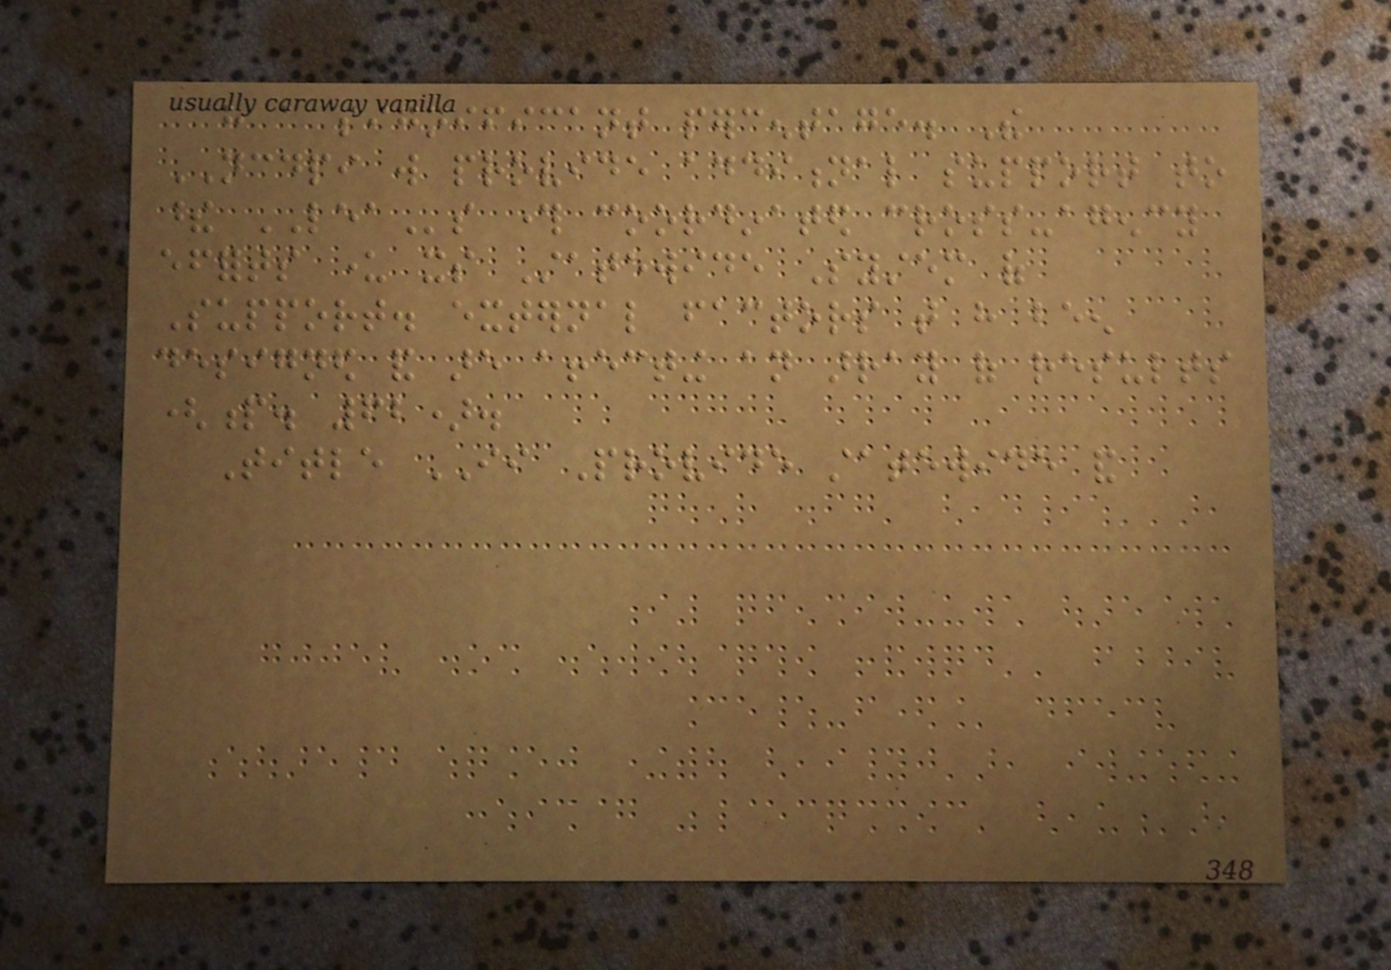have a significant percentage. The
NCDPI will provide additional support to
these LEAs through coordinated cross-agency
efforts under its Statewide System of
Support. external factors that have been
designed and are affecting an array of results
(p. 62).
Title II Provide statewide and
